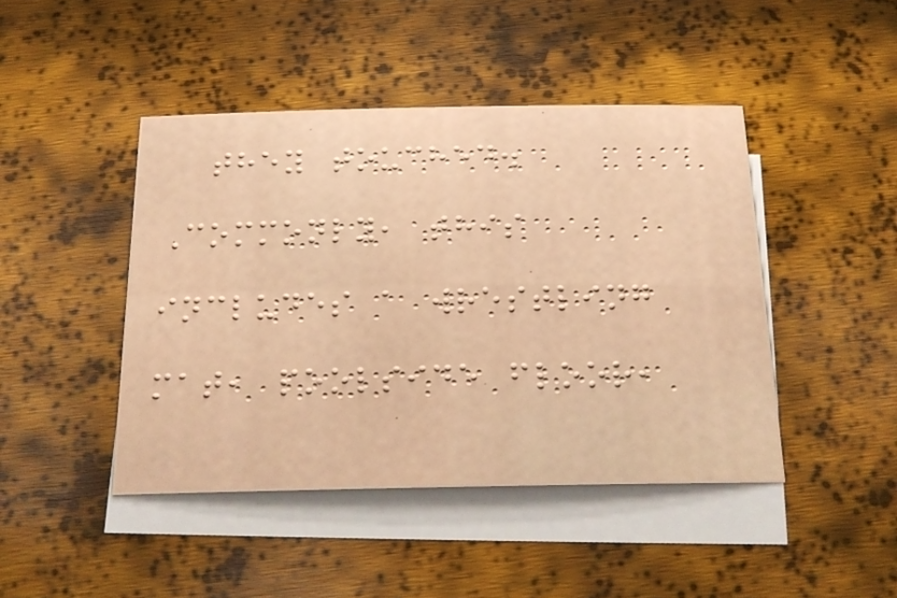they touched.
Commonly, this
includes a wrestling
mat, poolside floor,
